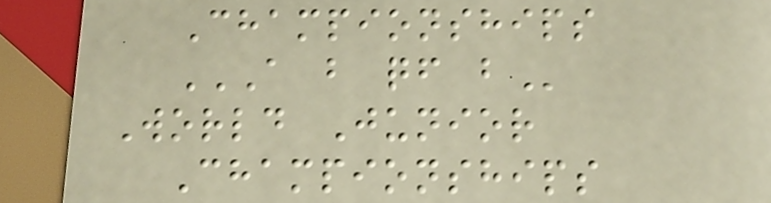Championships
A B QF B
World Junior
Championships
